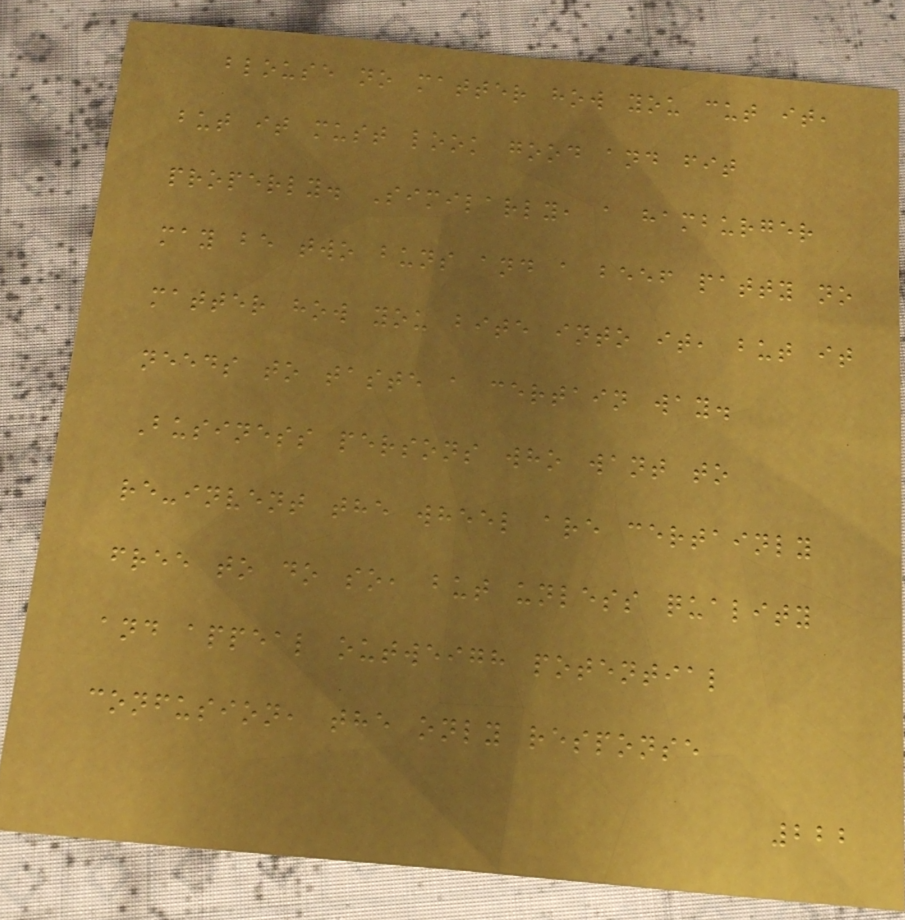blouse no matter how you cut it,
but it must look good and fit
properly. Similarly, a hamburger
may be two buns and a beef patty no
matter how you bite into it, but it
needs to taste a certain way.
Business persons who want to
re-invent the wheel are certainly
free to do so, but unless quality
and appeal outweigh potential
confusion, the only response
222
